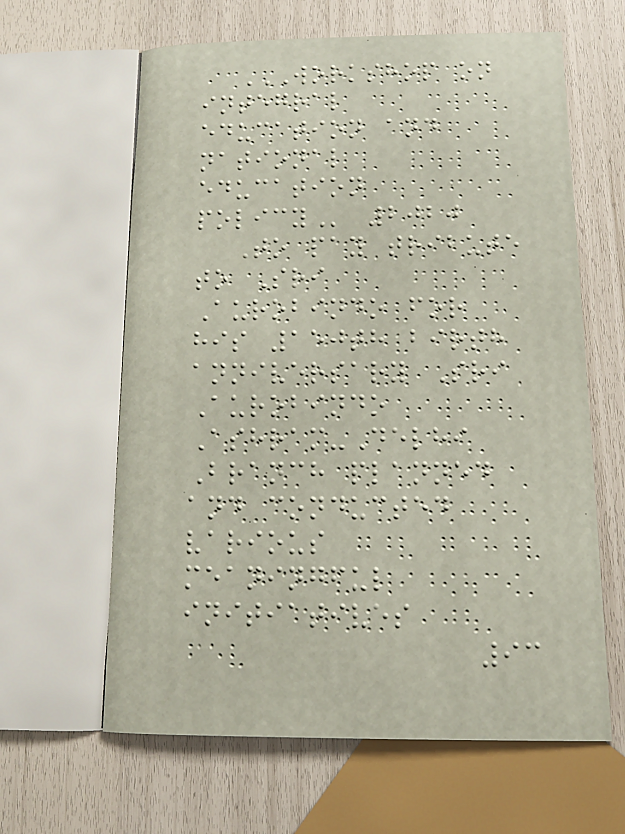WORKSHOP ON
INTEGRAL
EDUCATION AND
NATIONAL
EDUCATION
POLICY 2020
To pay tribute
to Sri
Aurobindo for
his 150th birth
anniversary Sri
Aurobindo
Ashram-Delhi
Branch planned
and conducted
various
meaningful
initiatives
93
